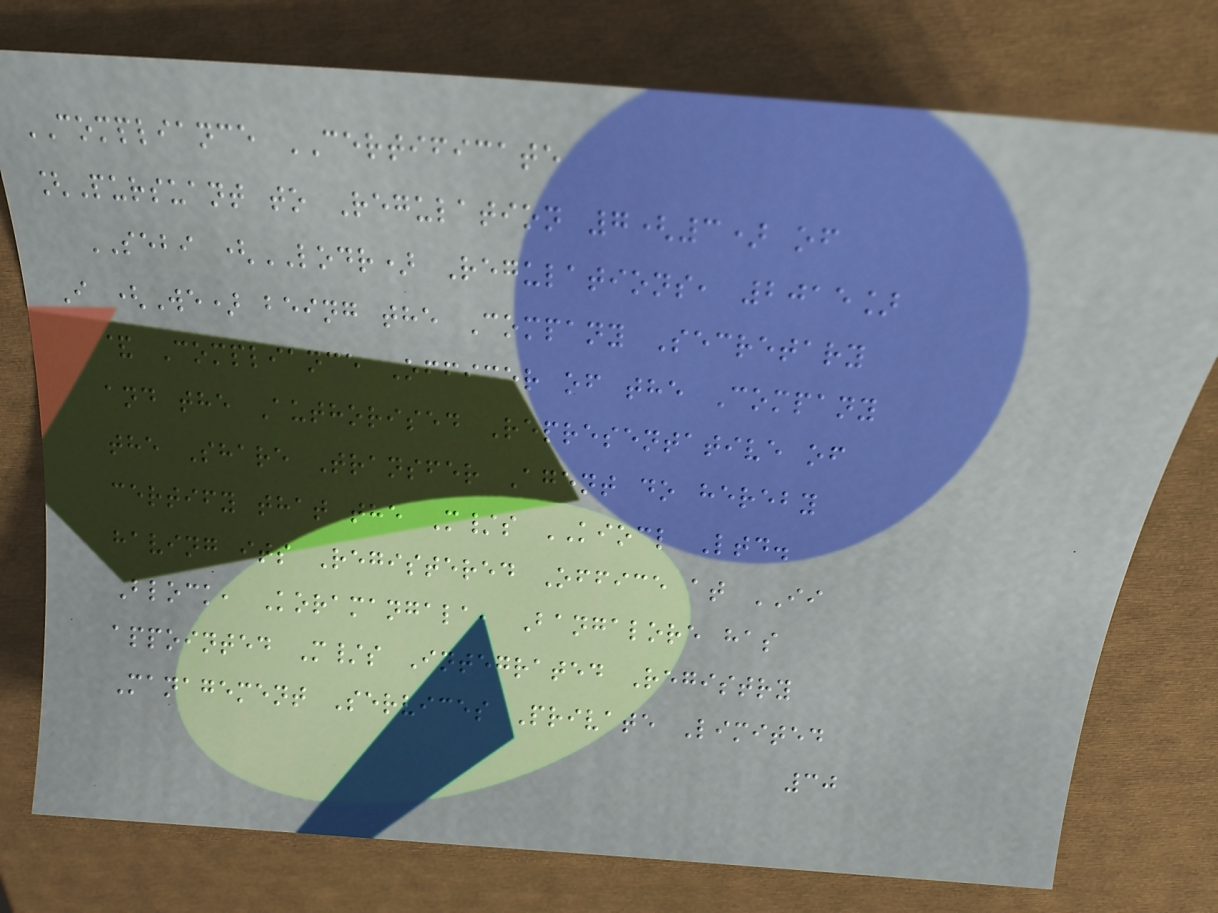COMPLIANCE CERTIFICATE
[Pursuant to Regulation 7(3) of
SEBI (LODR) Regulations, 2015]
I (We) being the Company Secretary
& Compliance Officer of the Company
and the Authorised Representative of
the Share Transfer Agent do hereby
certify that the M/s KIOCL Ltd.
having its Registered Office at II
Block, Koramangala, Bangalore has
appointed M/s Integrated Registry
Management Services Private Limited
30
